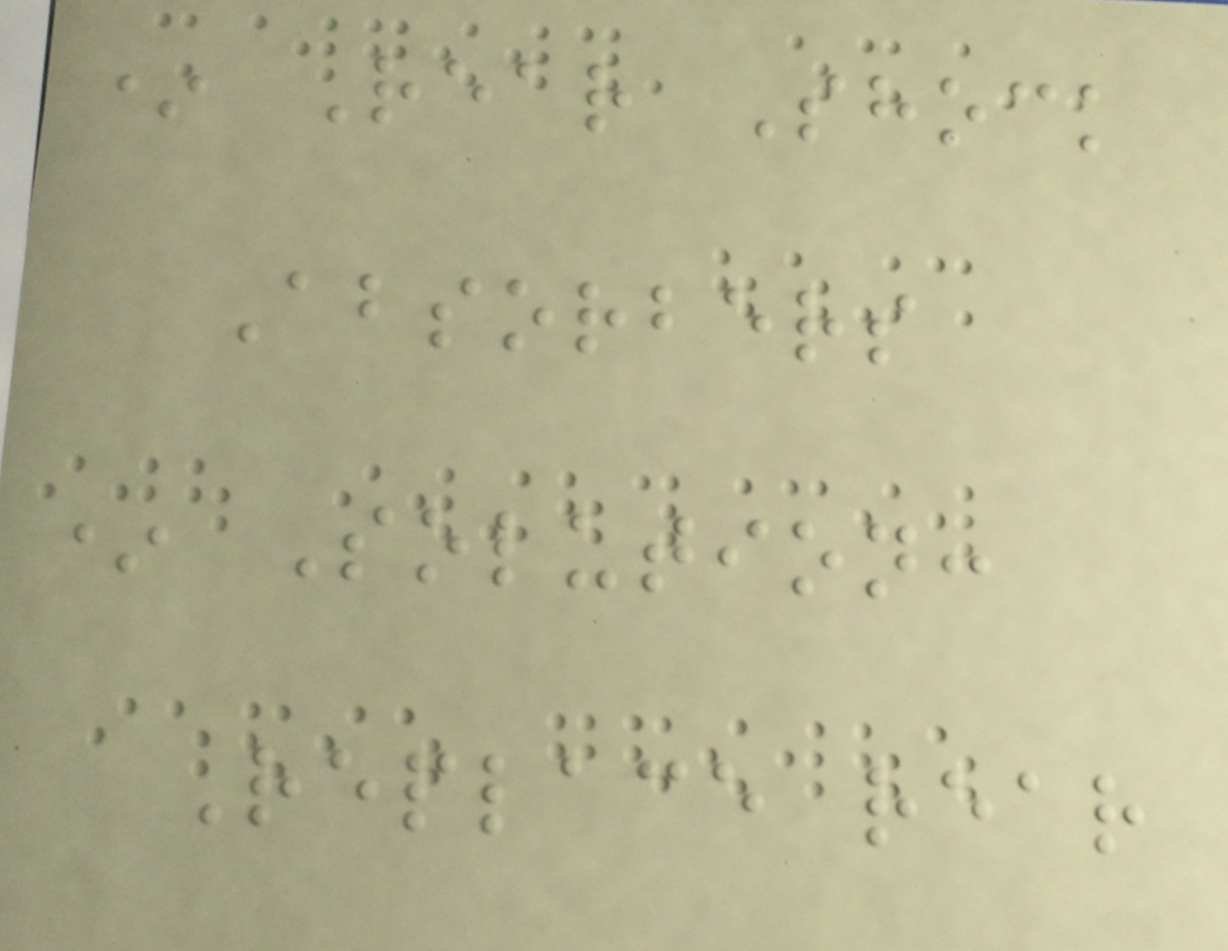* Rear Shock
Absorbers
* Solution:
Replace rear
